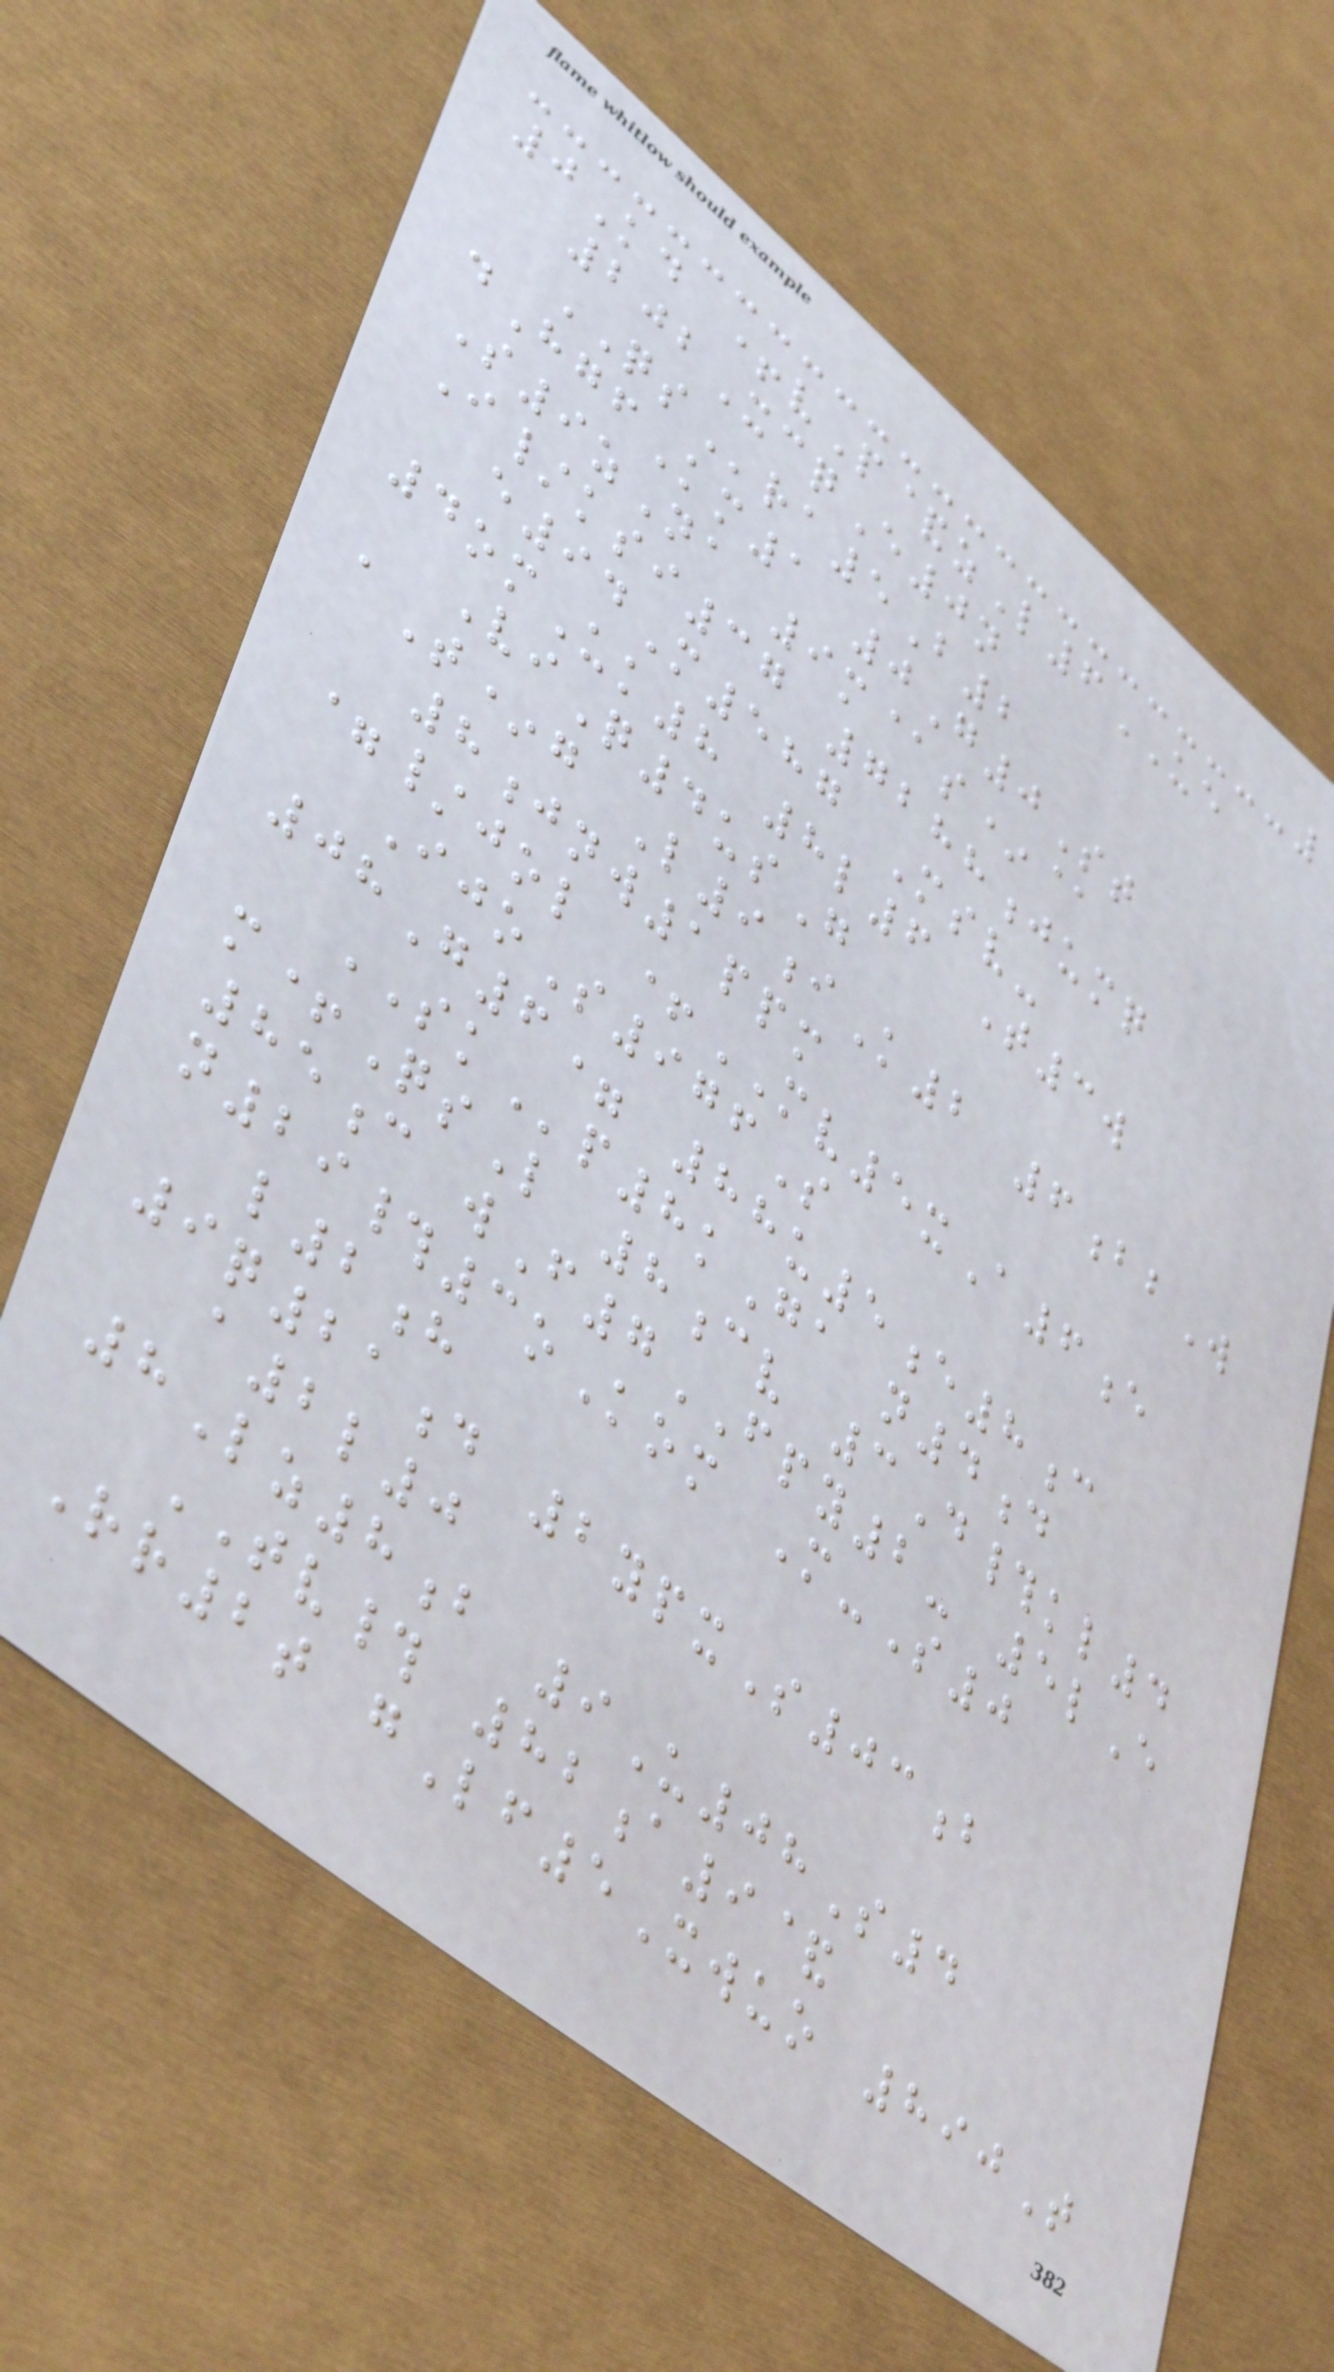0Kd +vP&zL6UE
202XcqE0n
QSra5B2
dHgfKm1 0G0St
S9zNa 9m@s*@
I/ksi37 7288jumq
e94M587 Msv-
4omUk8 8l6 T3w
ViQ4usG
aT*g L9iK2 6bbW
8jnw1ppm
=/jol +MV5xA6e
IjoS976S
08G6= 88u5e8c
SKp8kGa n4d
m+QsL 8cv 3D#kl4
85c wF7FPY2- 5lE
n29#3oKom M-S0
l2h
9q21d 2ypxS03b
a2l0
8Lz8b 9U08S4
TV# 82a9&
Rr2t gLf5Xwuo 890T
